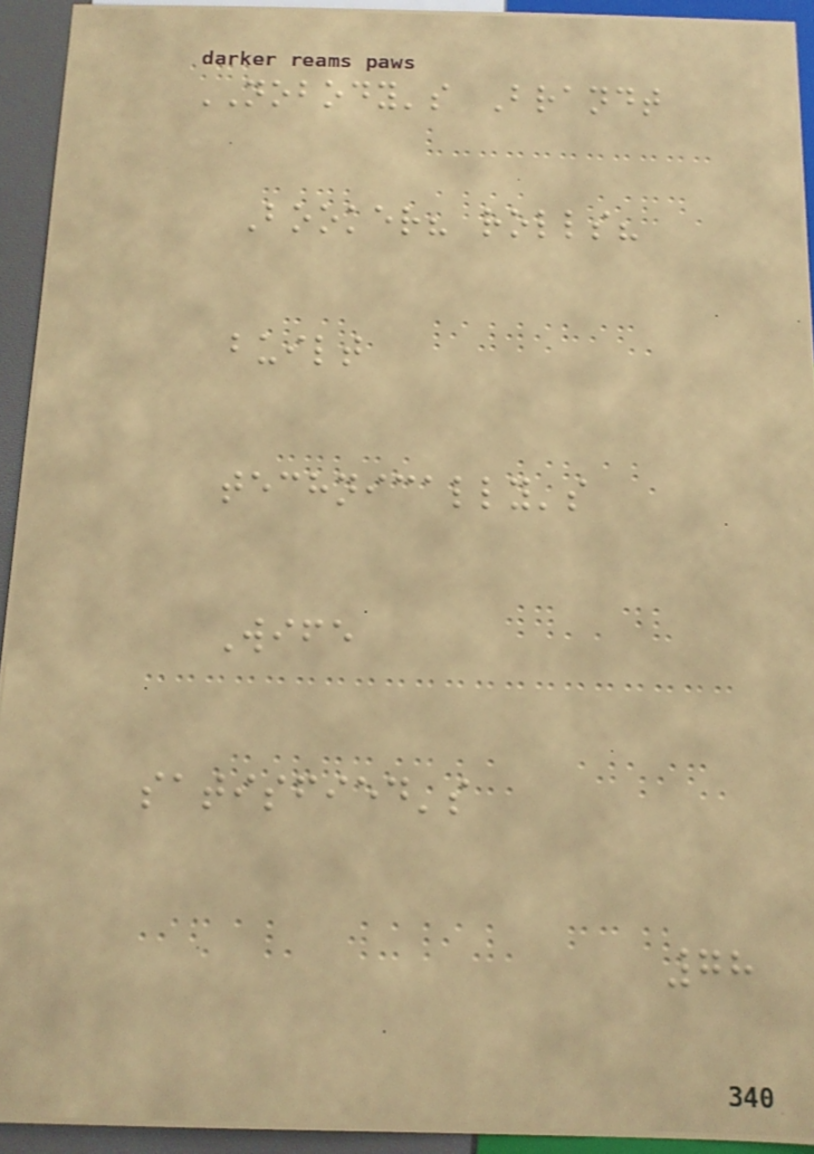NOBODY's Brandt
Booker? rolls?
built
technically's
Wife
satisfied's
78
